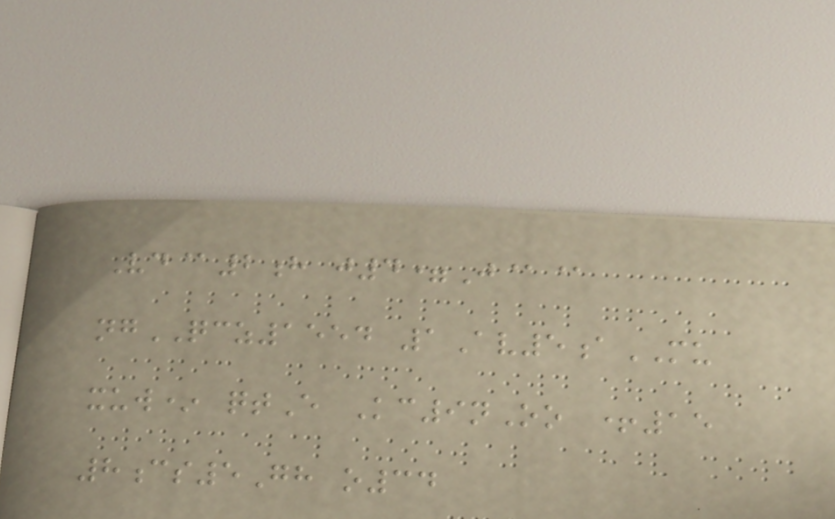Vd@2h j4=J@@
ngQCZ1554 1Av5aMU
xuw* qtE Kc9nOo +15
8cs5Gh o34
